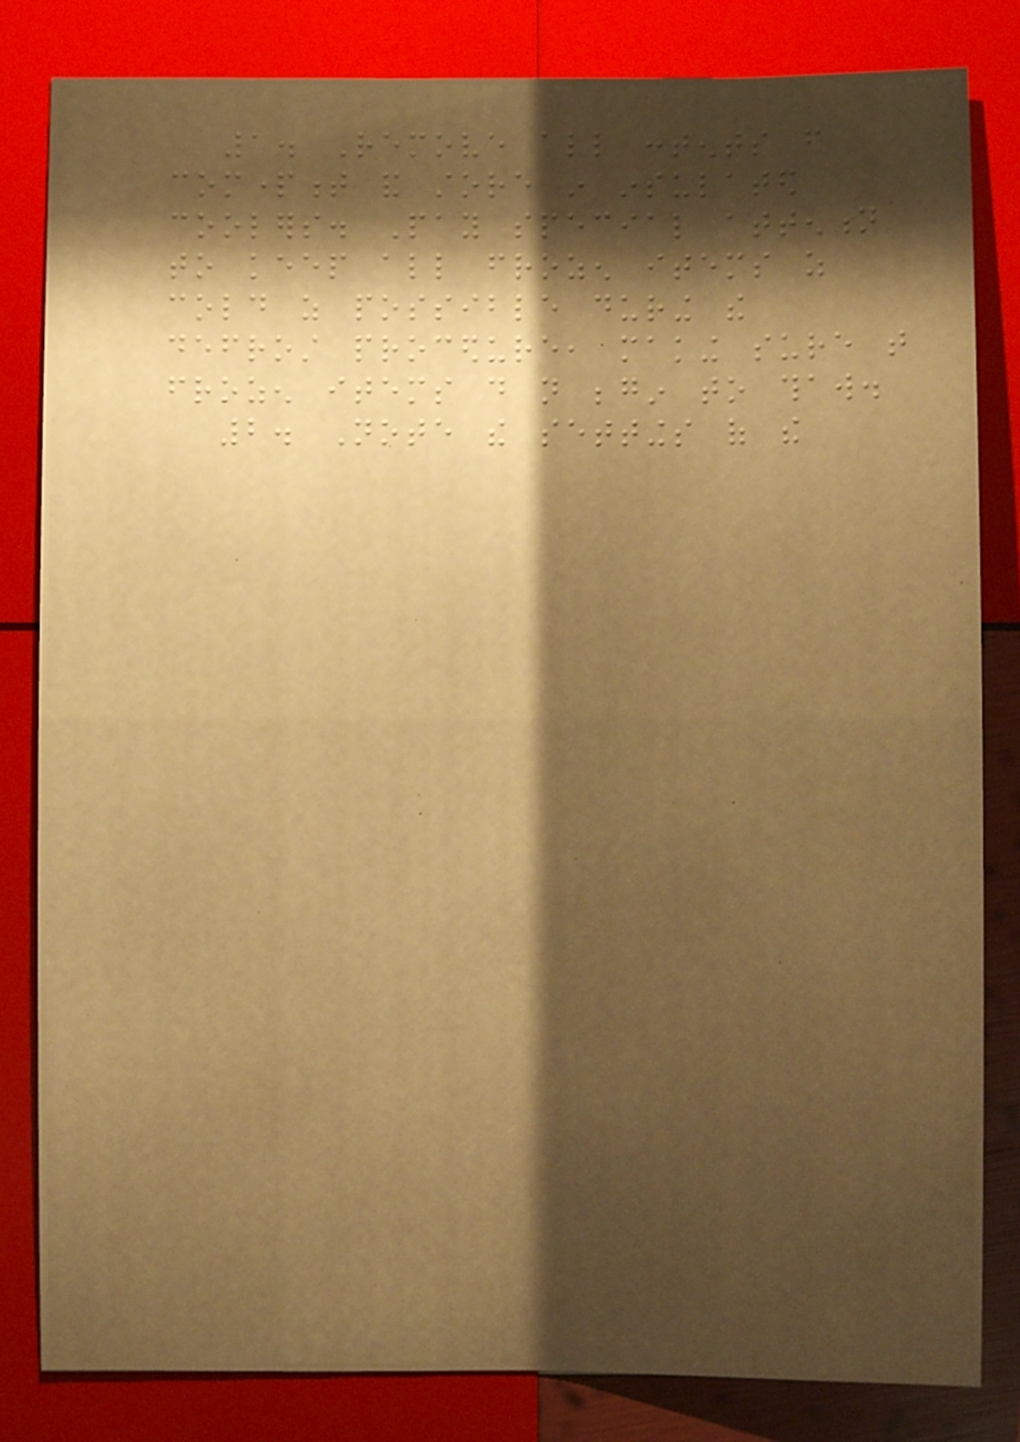1. Remove all contents from
compartment and store in insulated
coolers. Pay special attention
to keep all frozen items as
cold as possible during the
defrost procedure, making sure that
frozen items do not begin to thaw.
2. Note the settings of the
